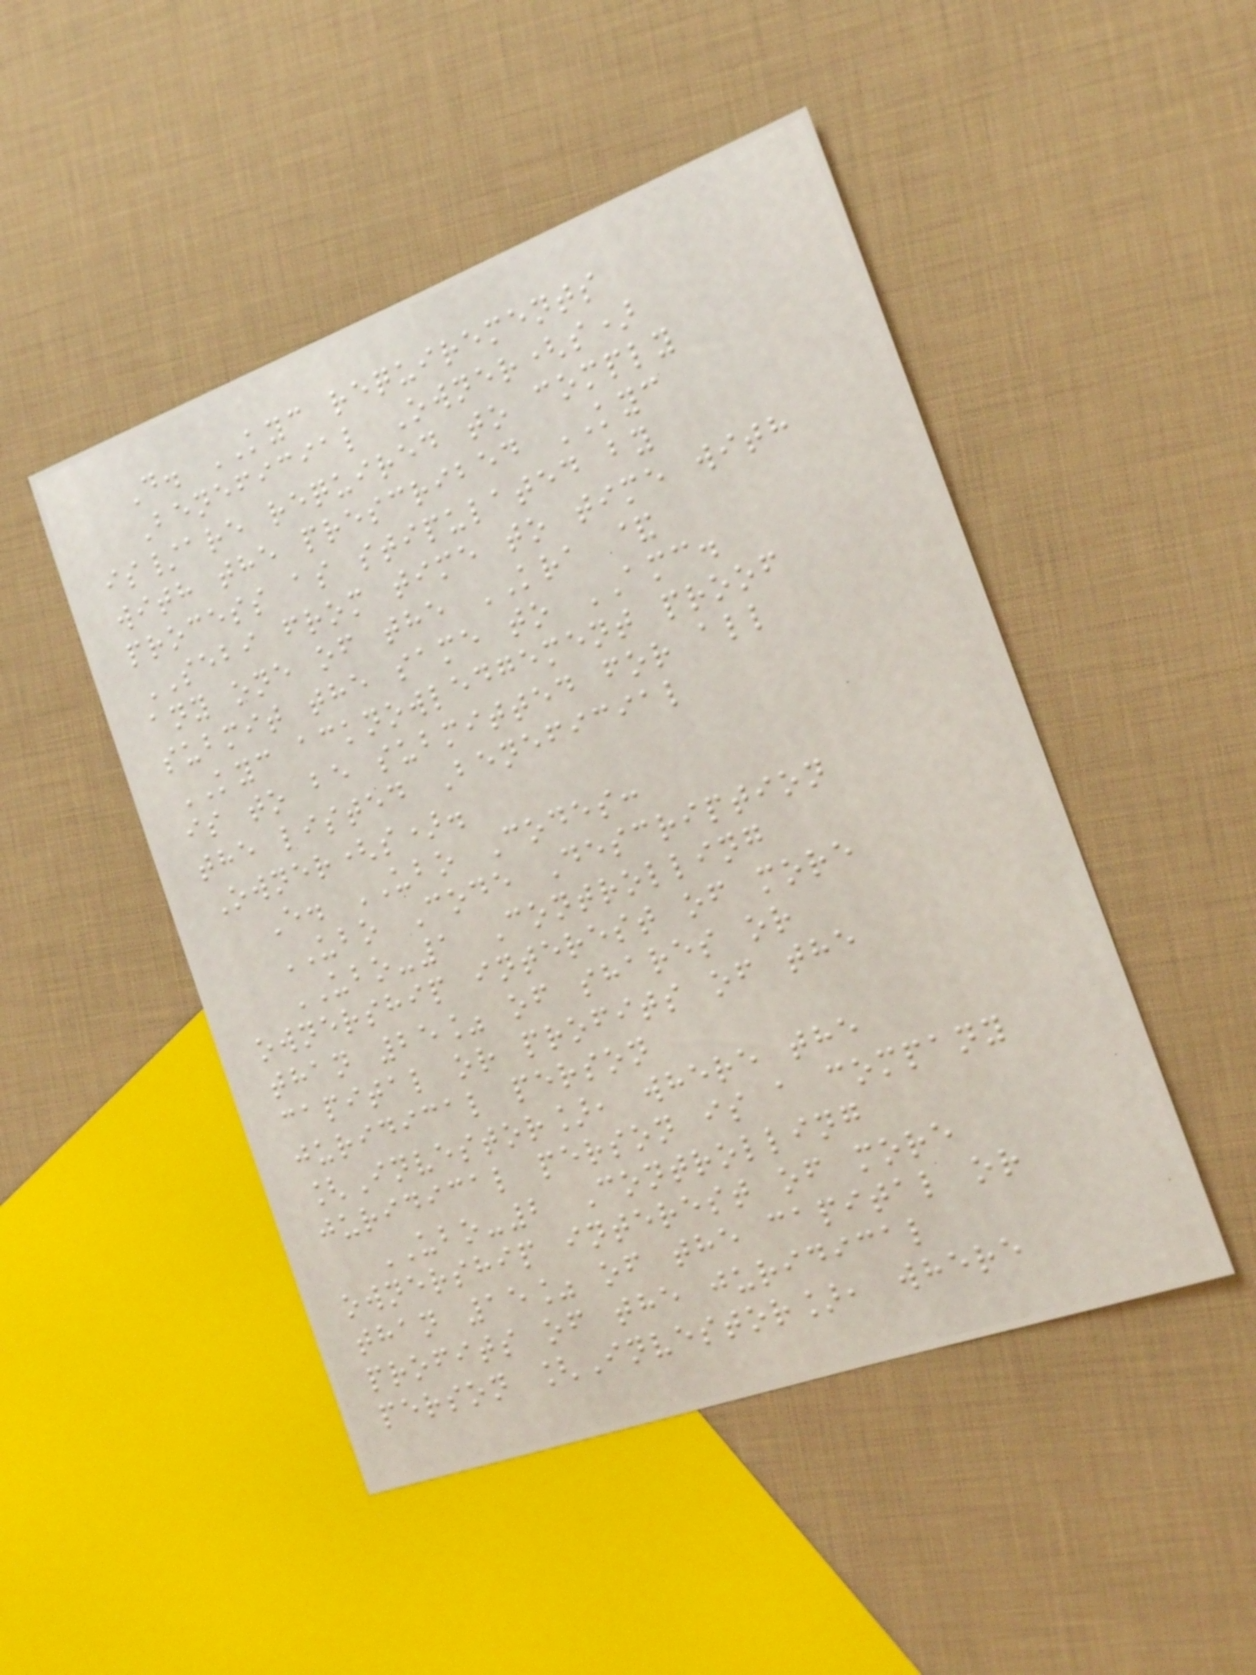D. KYC requirements
Beneficial Owner(s)
is/are required to comply
with the prescribed KYC
process as stipulated by
SEBI from time to time with
any one of the KRA &
submit the same to AMC.
KYC acknowledgement proof
is to be submitted for all
the listed Beneficial
Owner(s).
E. UBO Codes:
UBO Code Description
UBO-1 Controlling
ownership interest of more
than 25% of shares or
capital or profits of the
juridical person
[Investor], where the
juridical person is a company
UBO-2 Controlling
ownership interest of more
than 15% of the capital or
profits of the juridical
person [Investor], where
